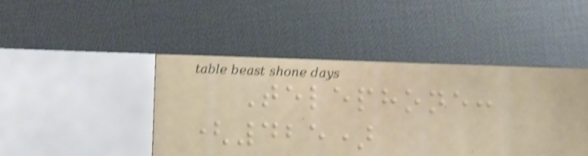Telephone:
(425)
